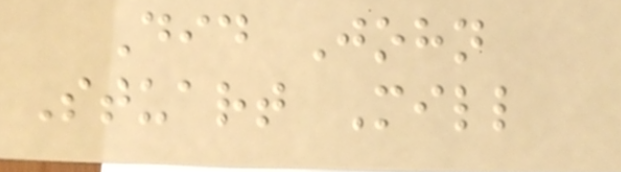Did John
Stuart Mill
